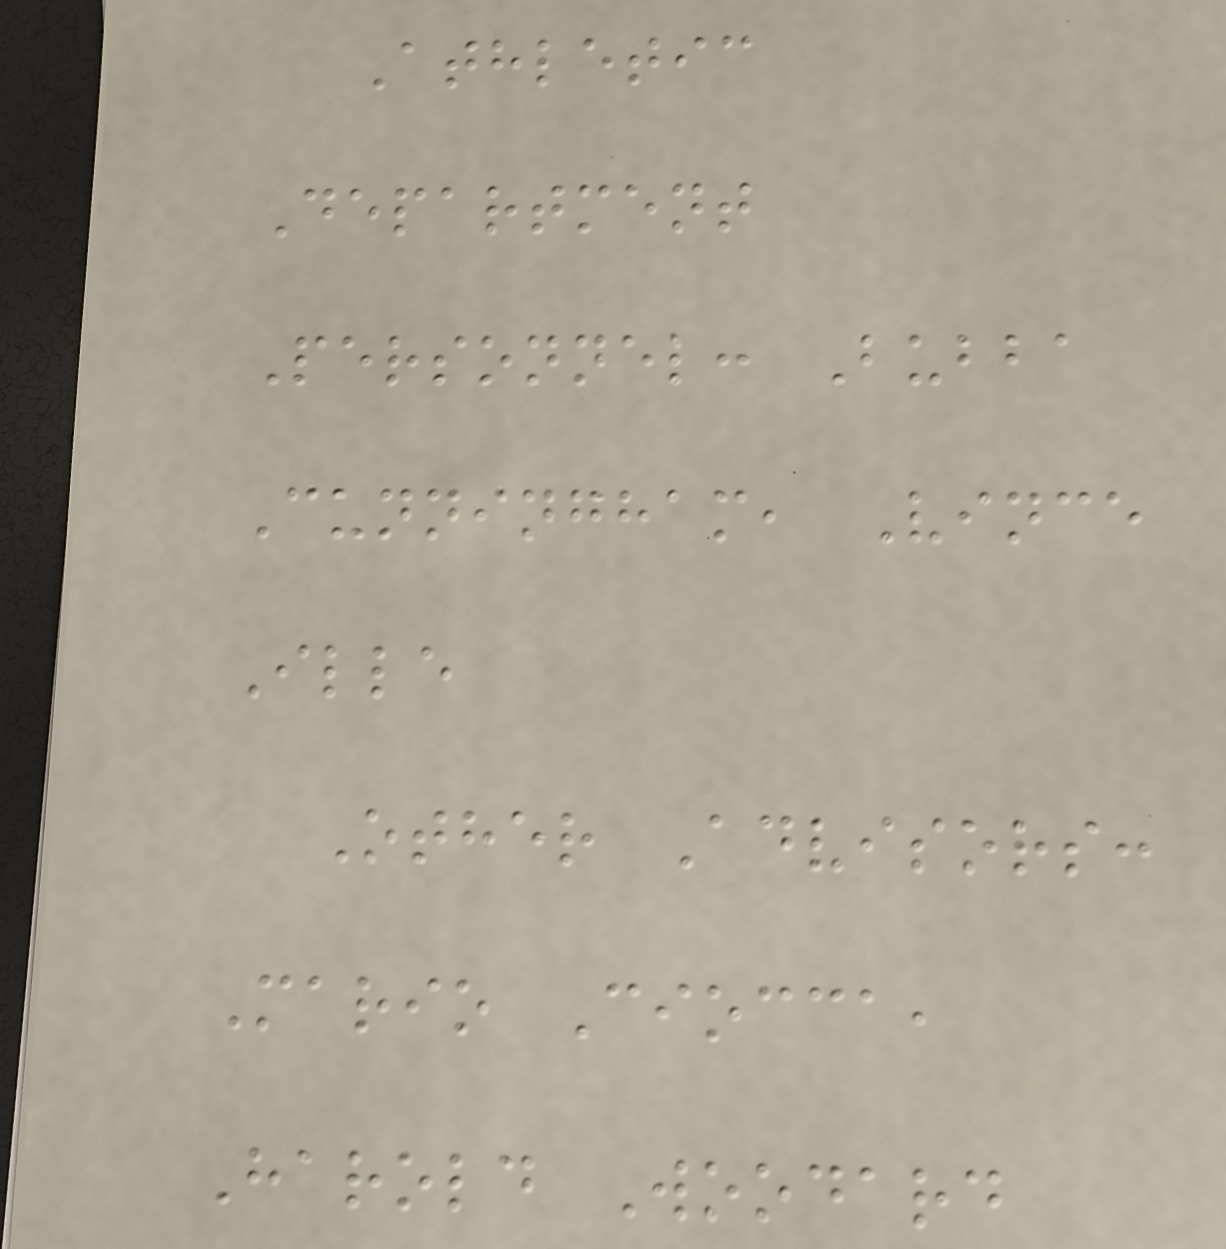Athletic
Department
Personnel: Bubba
Cunningham, Vince
Ille
Other Advisors:
Mario Ciocca,
Harold Woodard
